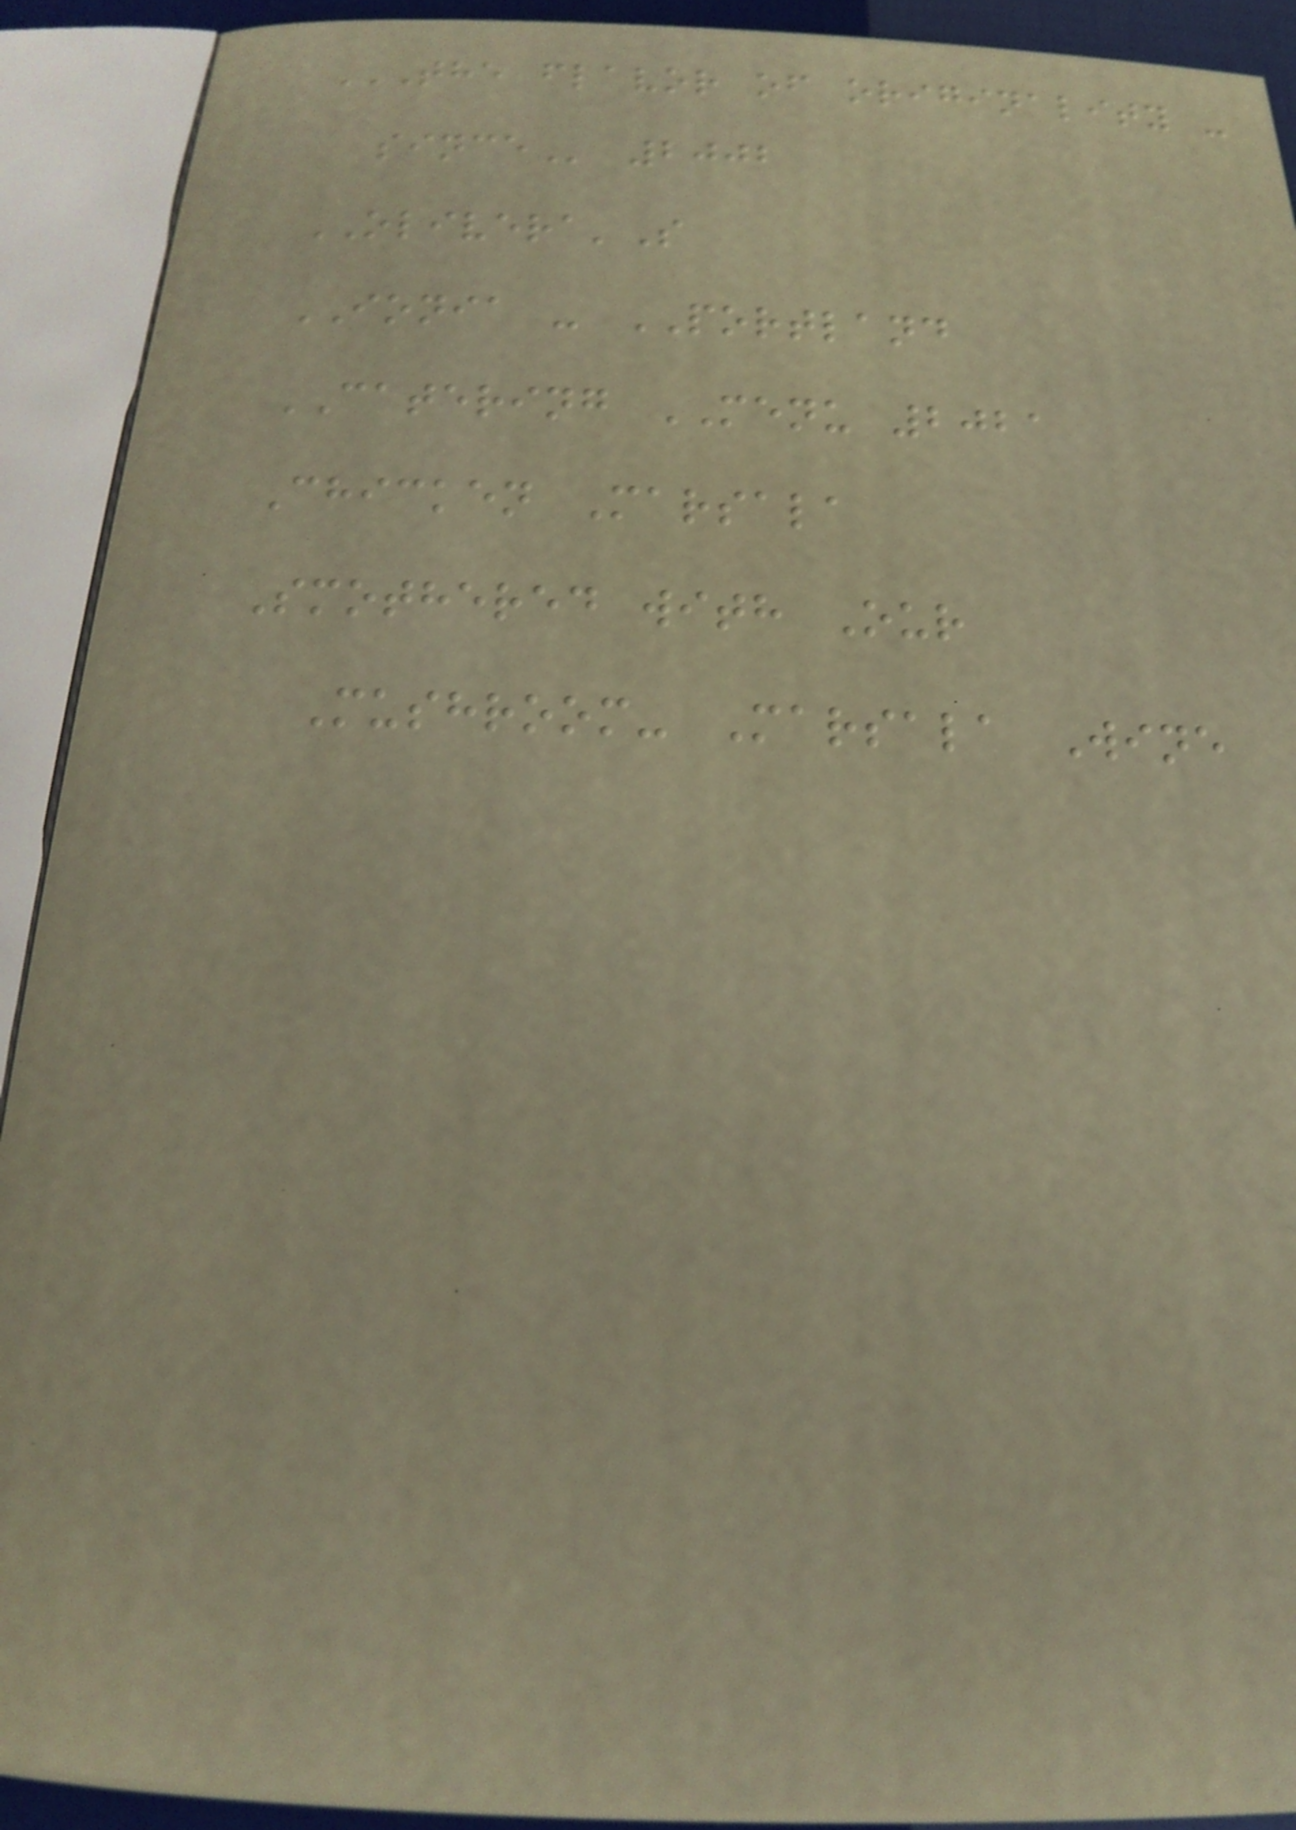THE FLAVOR OF ORIGINALITY -
SINCE 2002
OLIVERA'S
IONIA - PORTLAND
CATERING MENU 2021
Chicken Marsala
Smothered with Our
Mushroom- Marsala Wine
